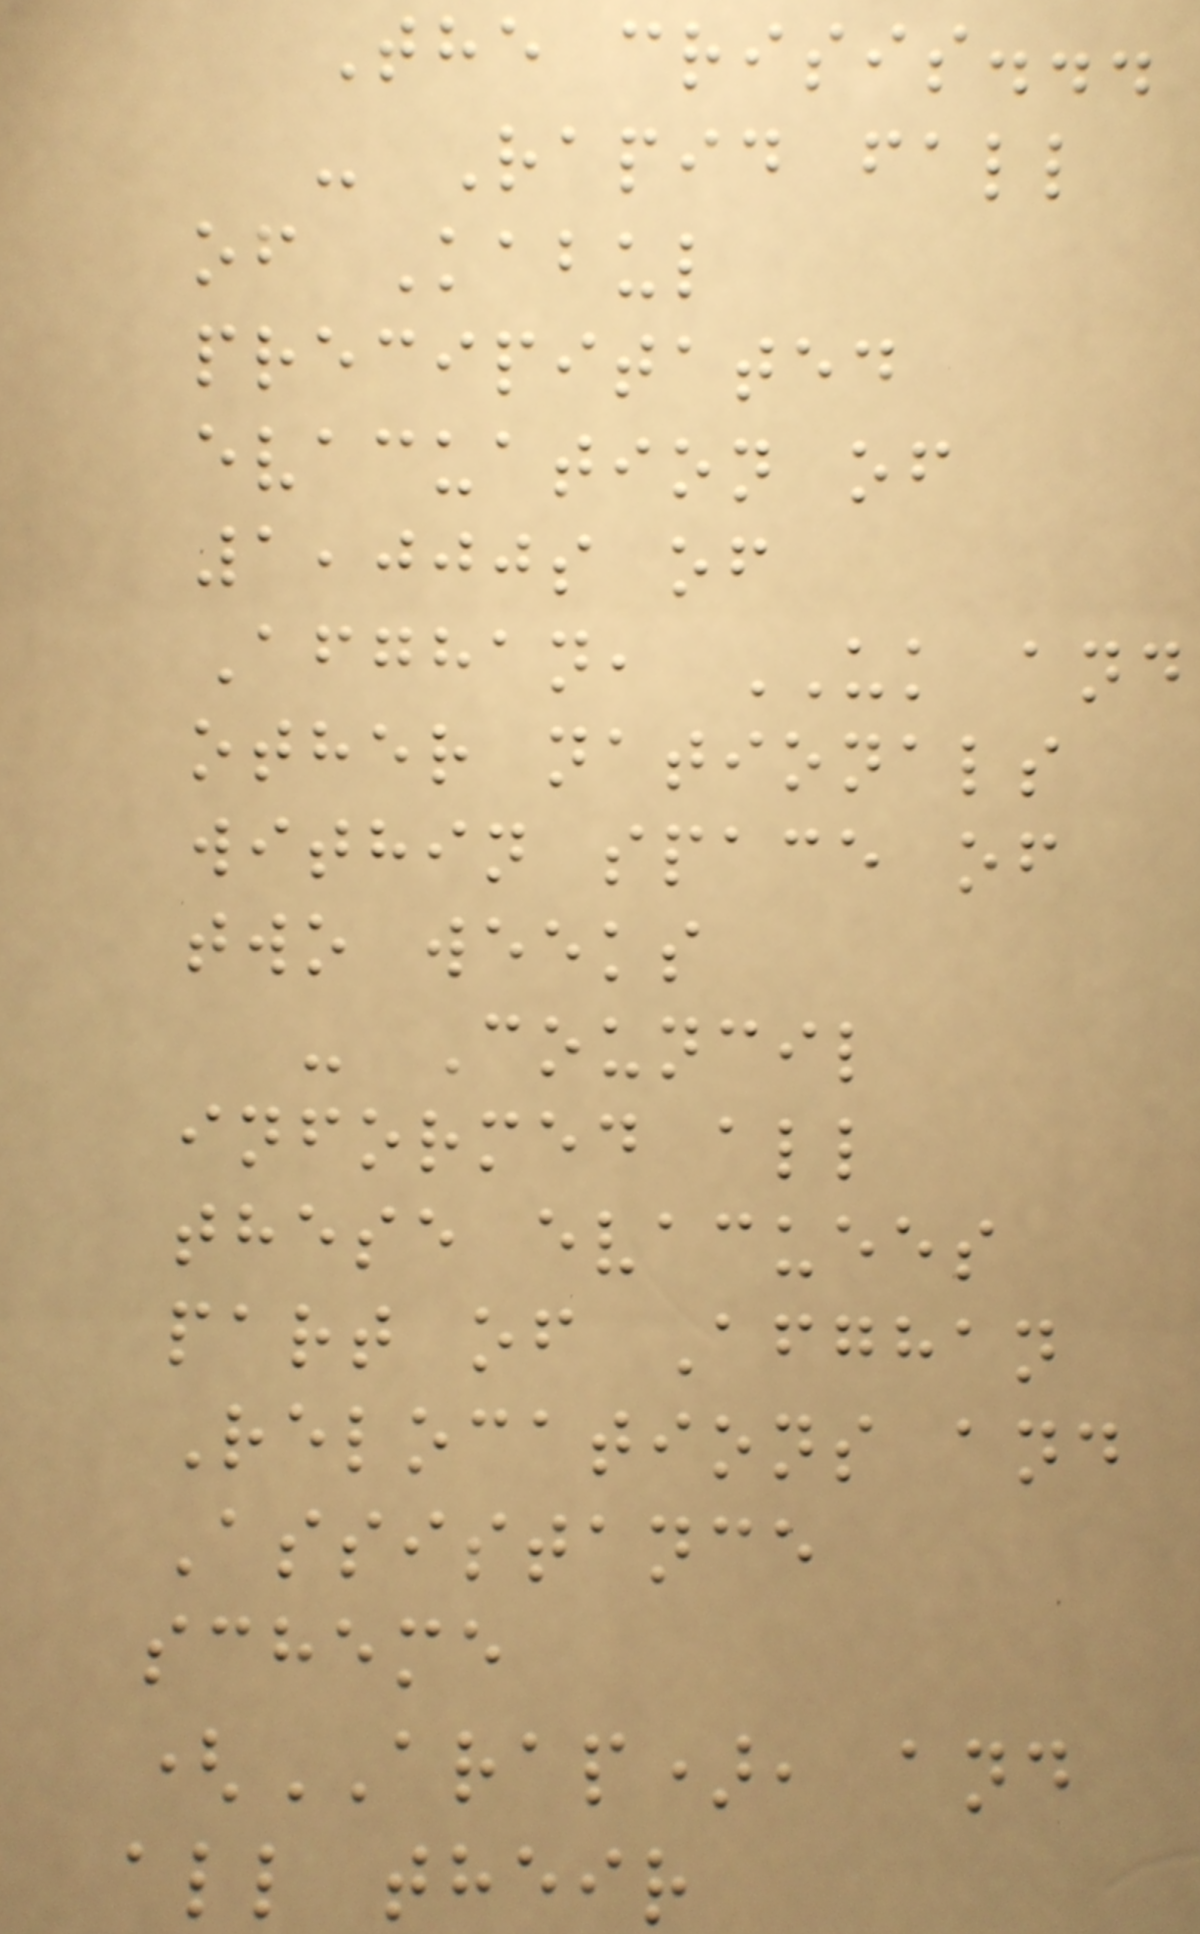The crisis...
- Rapid fall
of Kabul
precipitated
evacuation of
1,000s of
Afghan, UK and
other nationals
within space of
two weeks
- Council
informed all
these evacuees
part of Afghan
Relocations and
Assistance
scheme
(ARAP), and
all their
